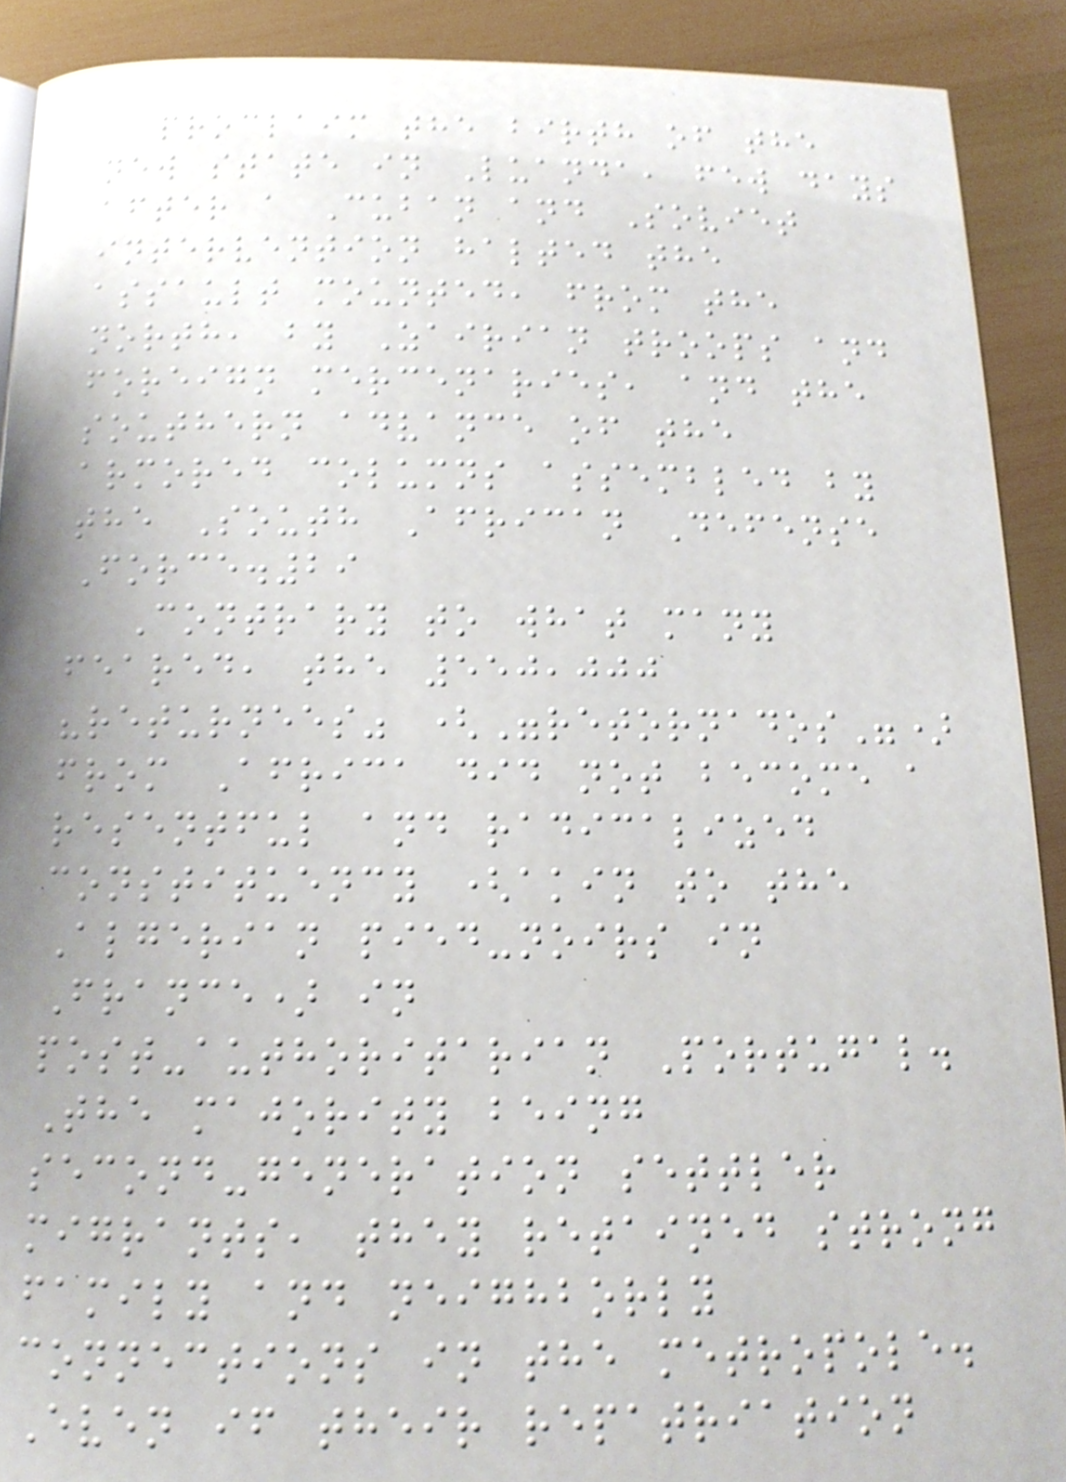proclaim the birth of the
new state in Luanda, few days
after a Cuban and Soviet
intervention halted the
assault mounted, from the
north, by Zairian troops and
foreign mercenaries, and the
southern advance of the
armored columns assembled by
the South African Defense
Force.29
Contrary to what many
feared, the 550,000
"returnees" ("retornados")
from Africa did not become a
resentful and radicalized
constituency (akin to the
Algerian pied-noirs in
France) in
post-authoritarian Portugal.
The majority being
second-generation settler
migrants, they retained strong
family and neighborly
connections in the metropole.
Even if their repatriation
